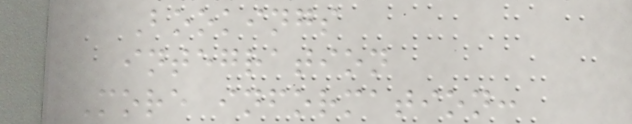Bookings
integration
More information:
